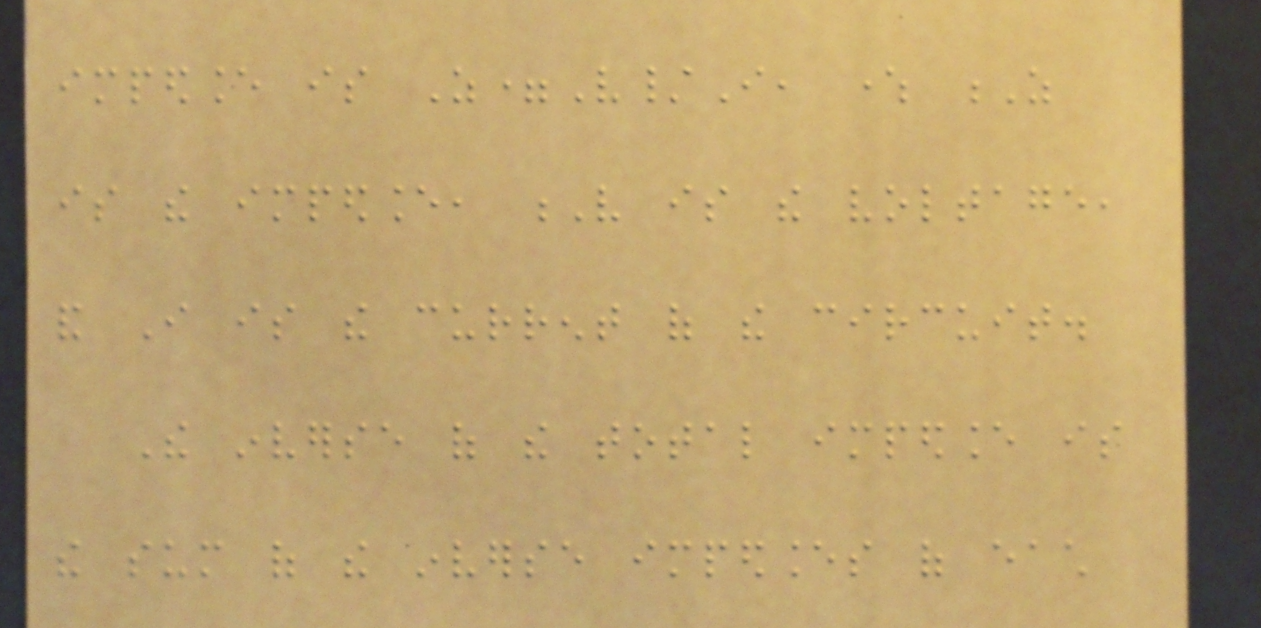impedance is Z=V/I, where Z
is the impedance, V is the voltage,
and I is the current of the circuit.
The inverse of the total impedance is
the sum of the inverse impedances of each
